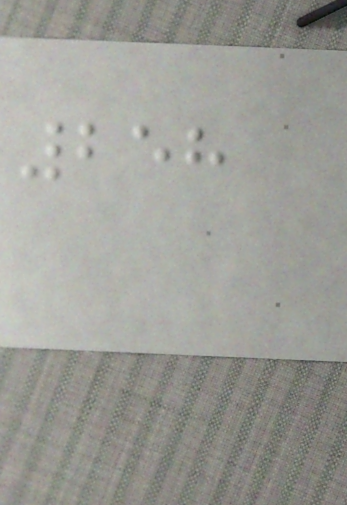258
